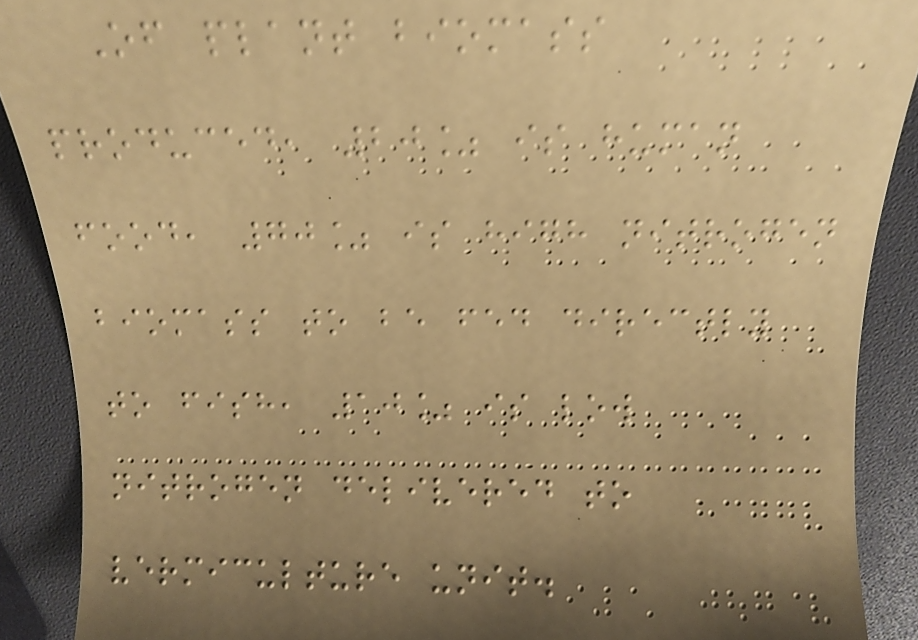Of plant biomass
produced, 20% is human
food, 70% is high nitrogen
biomass to be fed directly
to fish, 10% is low
nitrogen delivered to
vermiculture unit.
